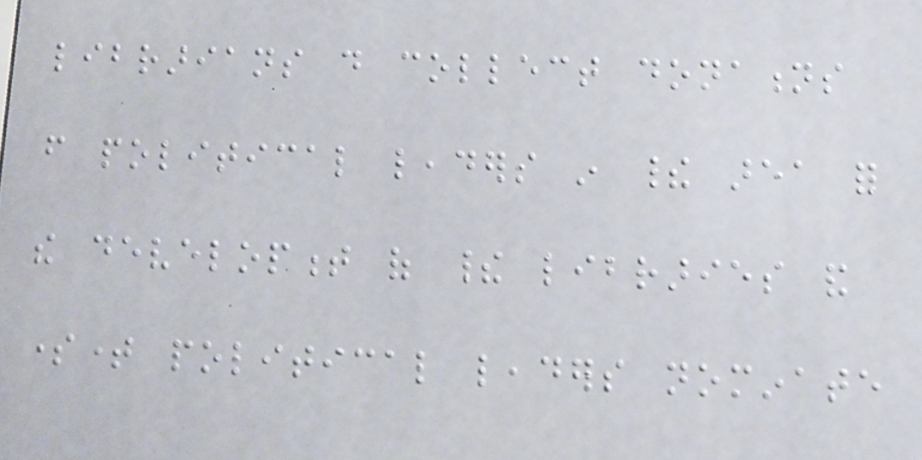librarians do collect donations
from political leaders in their area for
the development of their libraries and
sometime political leaders nominate
